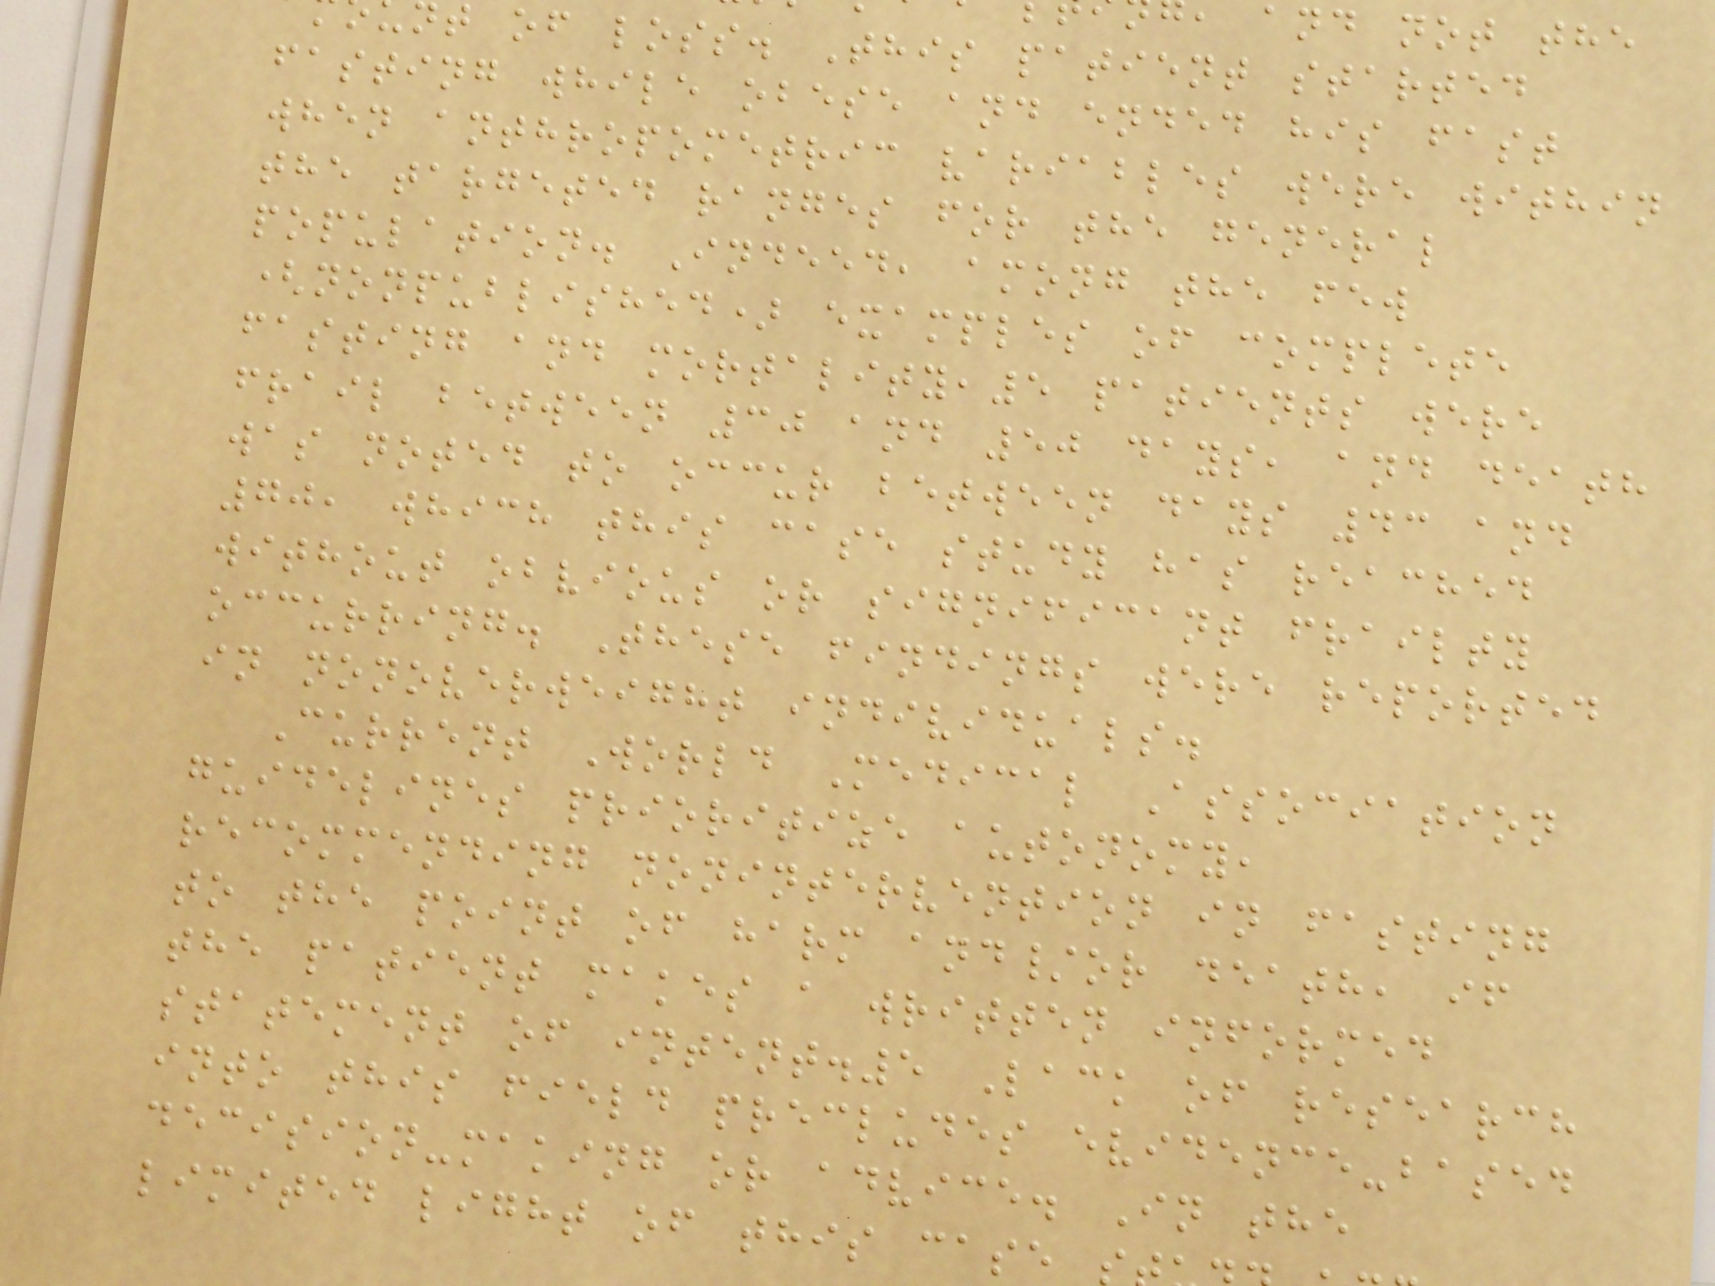and not the
t of loss. This patient started
fasting while obese and ended his fast
when anthropometric variables were within
the targeted ranges for the general
population. Indeed, among the few
(nonpublished) examples of complete
fasting and mortality,5 patients were
frail between 30 and 50 days, and death
was noted to occur between days 43 and
70, which this case study has reached
without obvious or significant frailty
occurring. These findings were reported
in nonoverweight individuals.
Current World Medical Association
guidelines prioritize autonomy,
recommending nonintervention in fasting
to the point of harm and/or death, if
the patient makes a written informed
statement of intent.5 Lack of research
into this field precludes evidence-based
decision-making or advice. In the
limited light of this case
